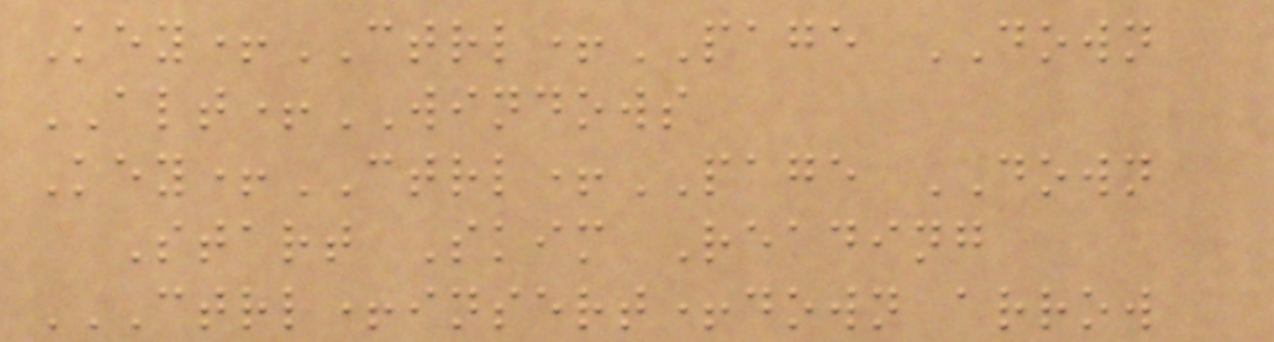Key+CTRL+PAGE DOWN
ALT+WINDOWS
Key+CTRL+PAGE DOWN
Start Skim Reading
CTRL+INSERT+DOWN ARROW
